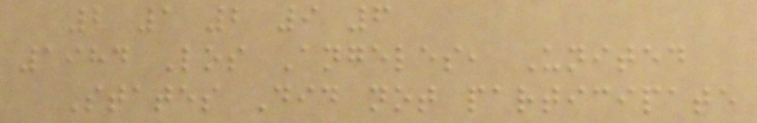2 1 2 9 6
1984 Los Angeles, United
States Did not participate
